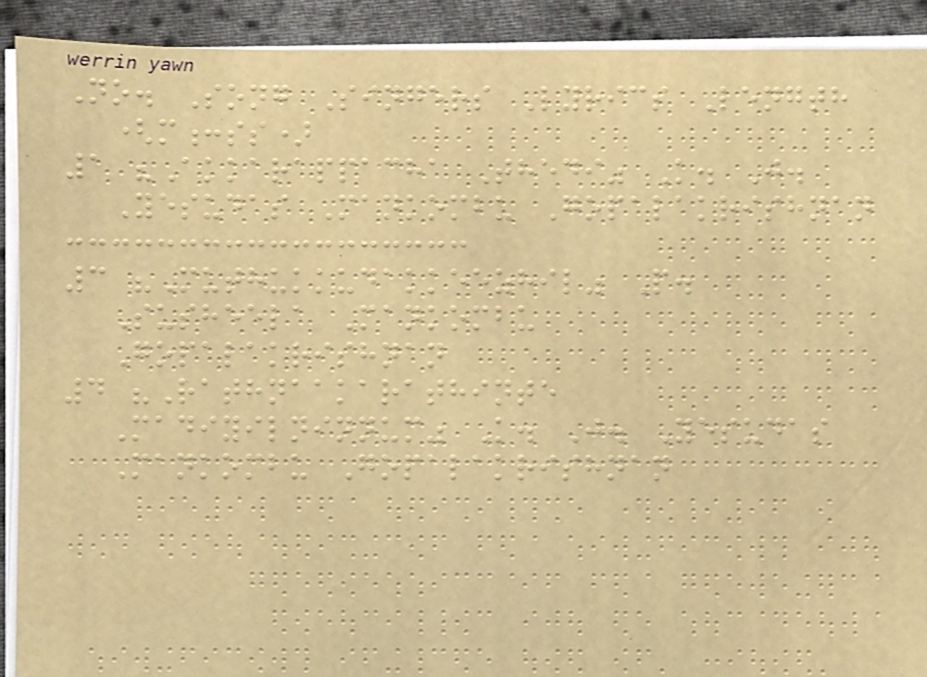No. Song Singers Lyrics Length
(m:ss)
1 "Akkarappacha Thedi" K. J.
Yesudas Mankombu Gopalakrishnan
3 "Muthukkudakkeezhil" P.
Susheela Mankombu
Gopalakrishnan
4 "Rathnaakarathinte
Madiyilninnum" K. J. Yesudas
Mankombu Gopalakrishnan
